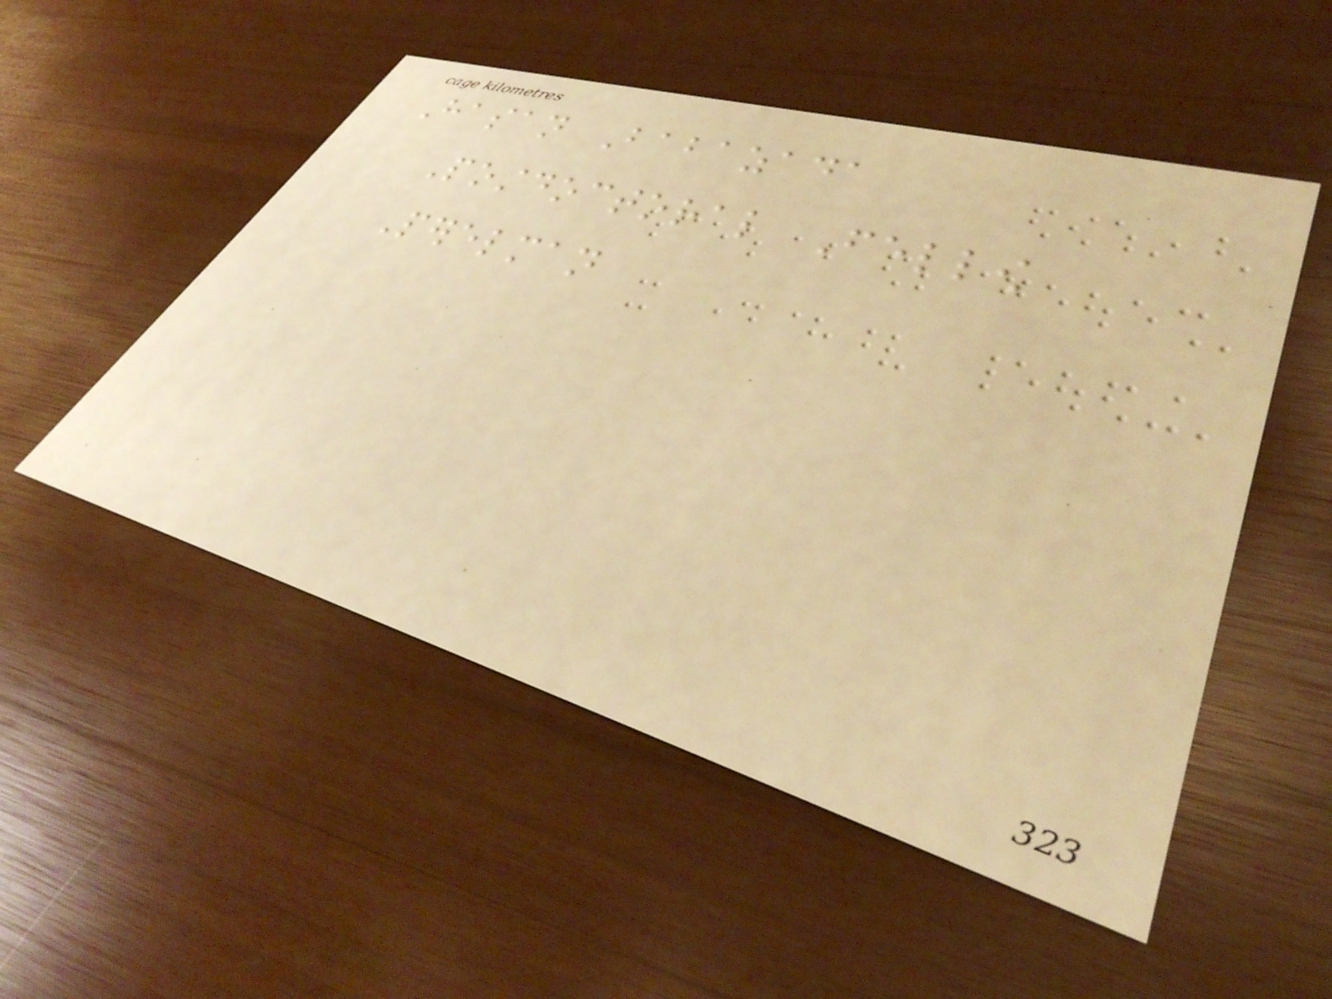Hasan Babazada
Postdoctoral Fellow
Perelman
